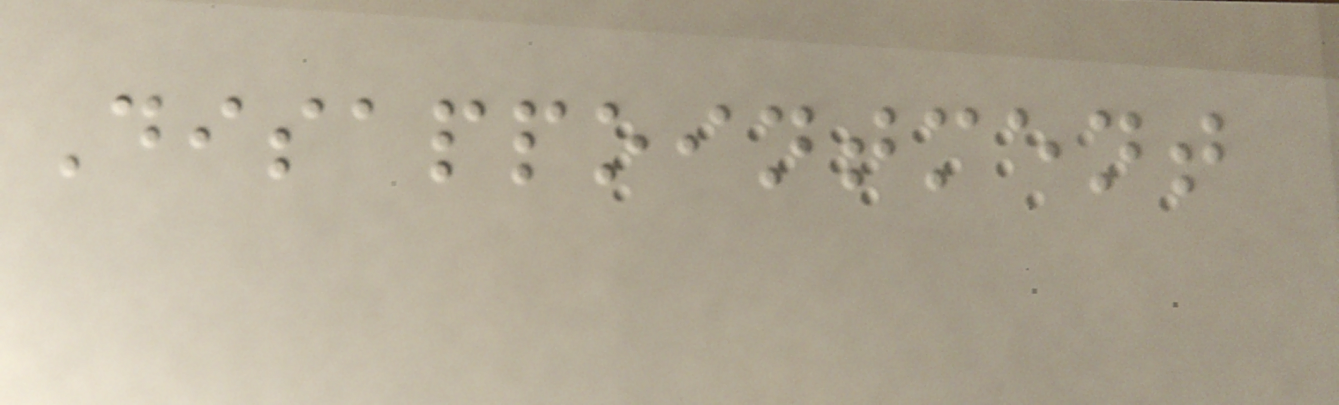Disappointment
